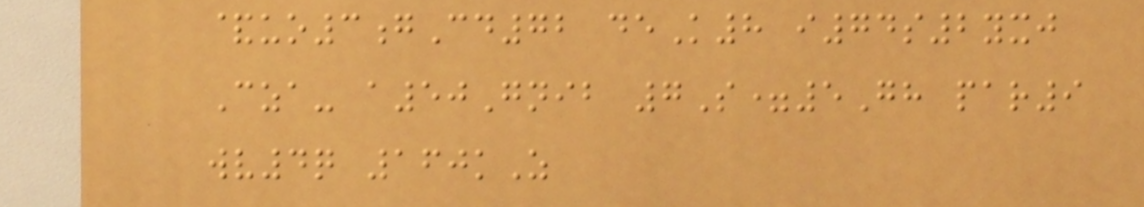&uo3gCd72 deK8 i74s2yxj
Cza- a50Gnib 7S=5Gh par9
wv4q 160kZ
